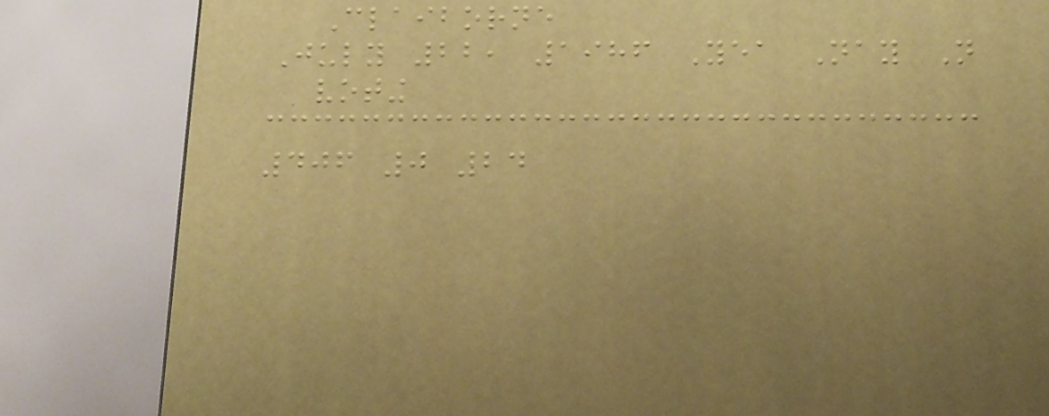Claiborne
July 22, 1986 Yea Nay Not
voting
406 0 24
